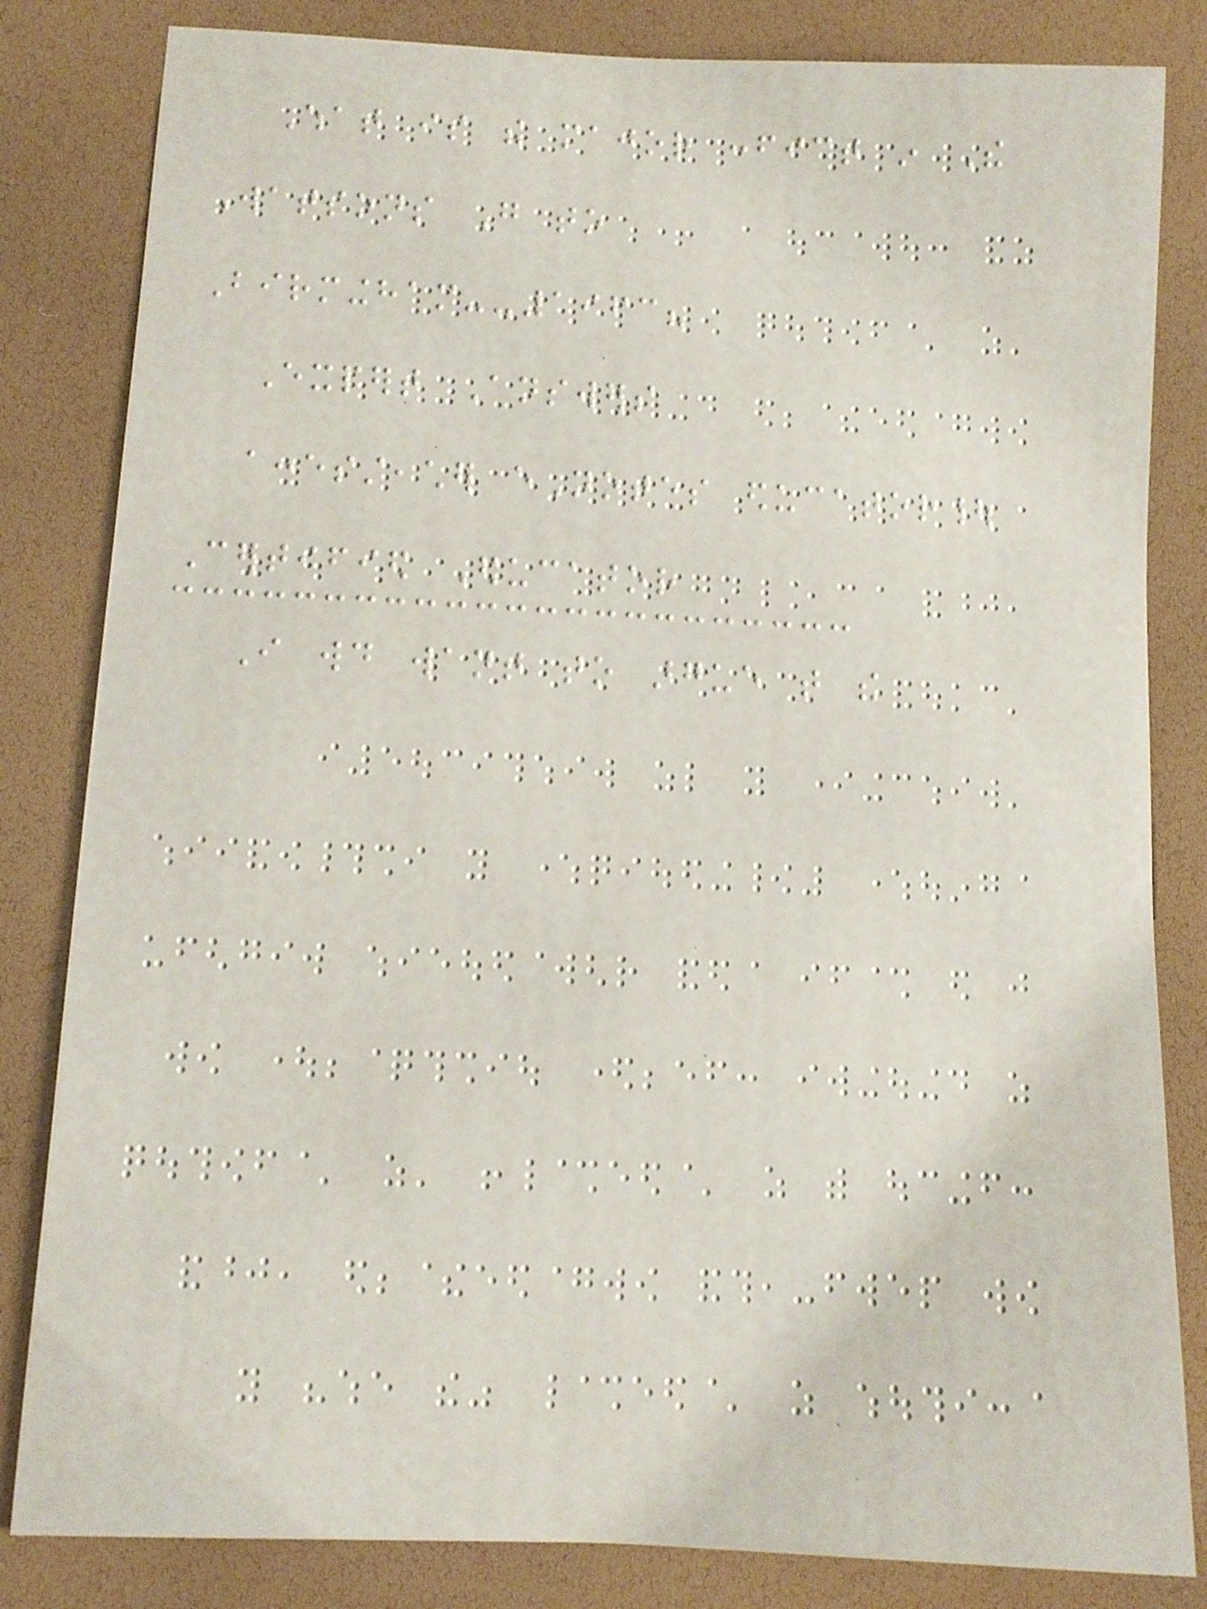What is the major confict in The
Watsons Go to
Birmingham--1963?
Expert Answers
accessteacher eNotes educator|
Certified Educator
I would want to argue that the
